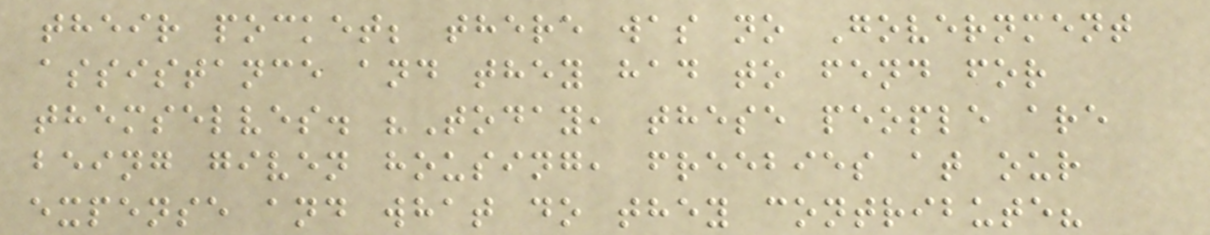their pocket; there was no Government
assistance and they had to fend for
themselves. "Today, these people are
being given housing, freebies at our
expense and what do they contribute?
